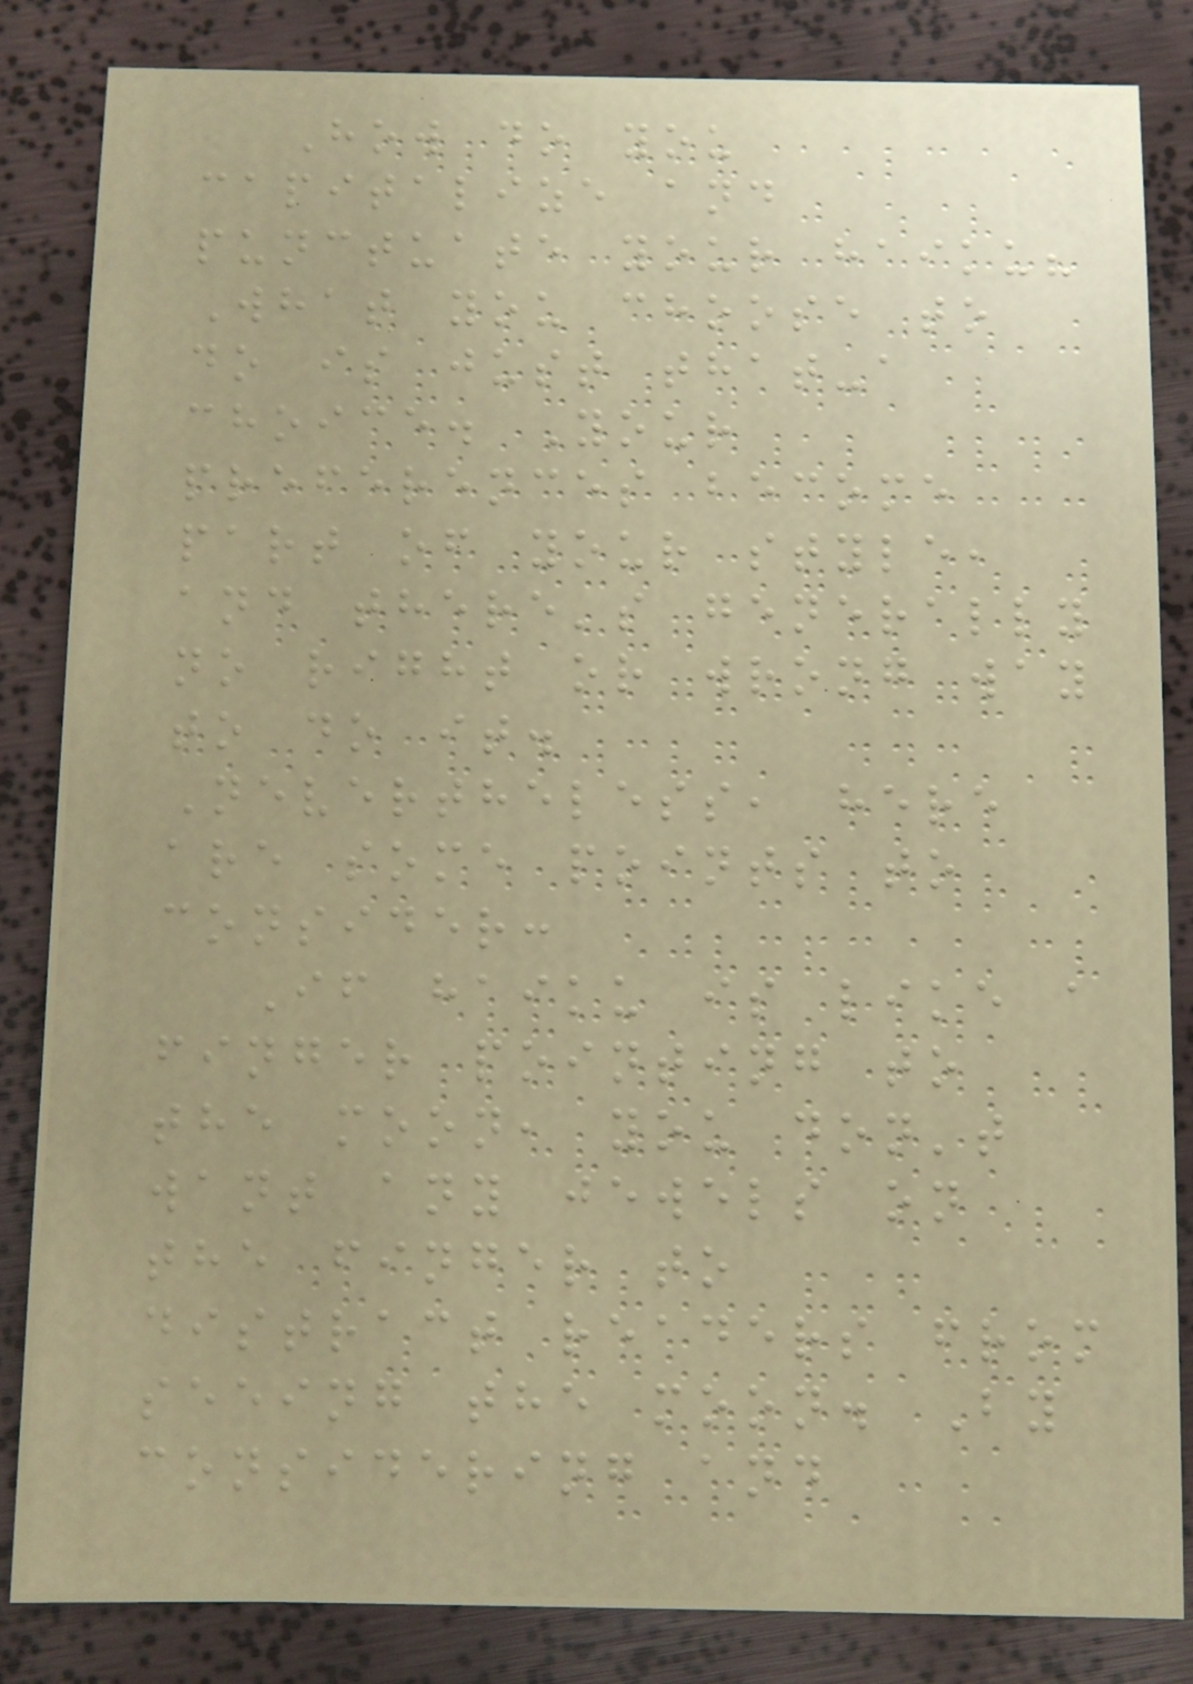How do you
capitalize and
punctuate your haiku?
What you choose to
do is just that-a
choice. Your
preferences become
part of your style,
and there's generally
no right or wrong way
to do it.
Nevertheless, here
are some points to
consider:
If haiku is like a
finger pointing to
the moon, you don't
want any jewels on
the finger to
distract readers from
seeing the moon. By
considering and
